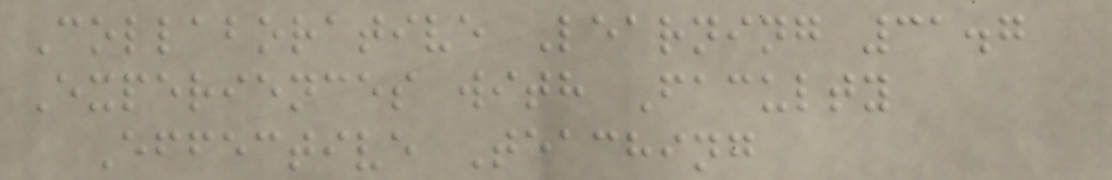Collaborative Learning 31.7
Experiences with Faculty
Effective Teaching
